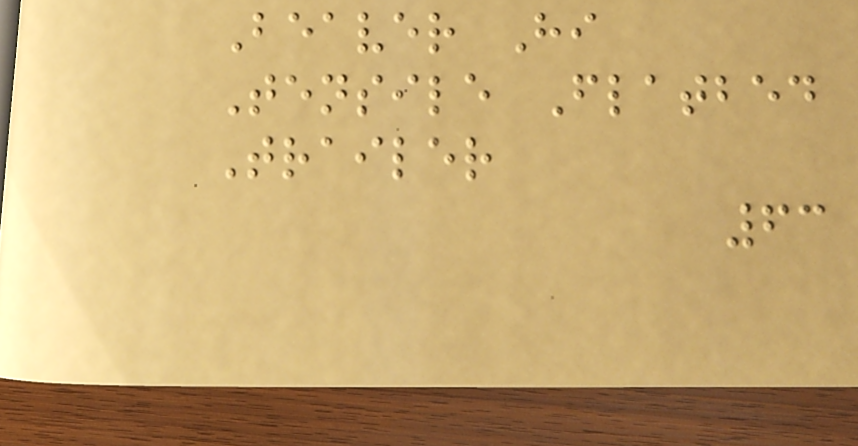Beaver Hi
Tensile Flatbed
Trailer
63
